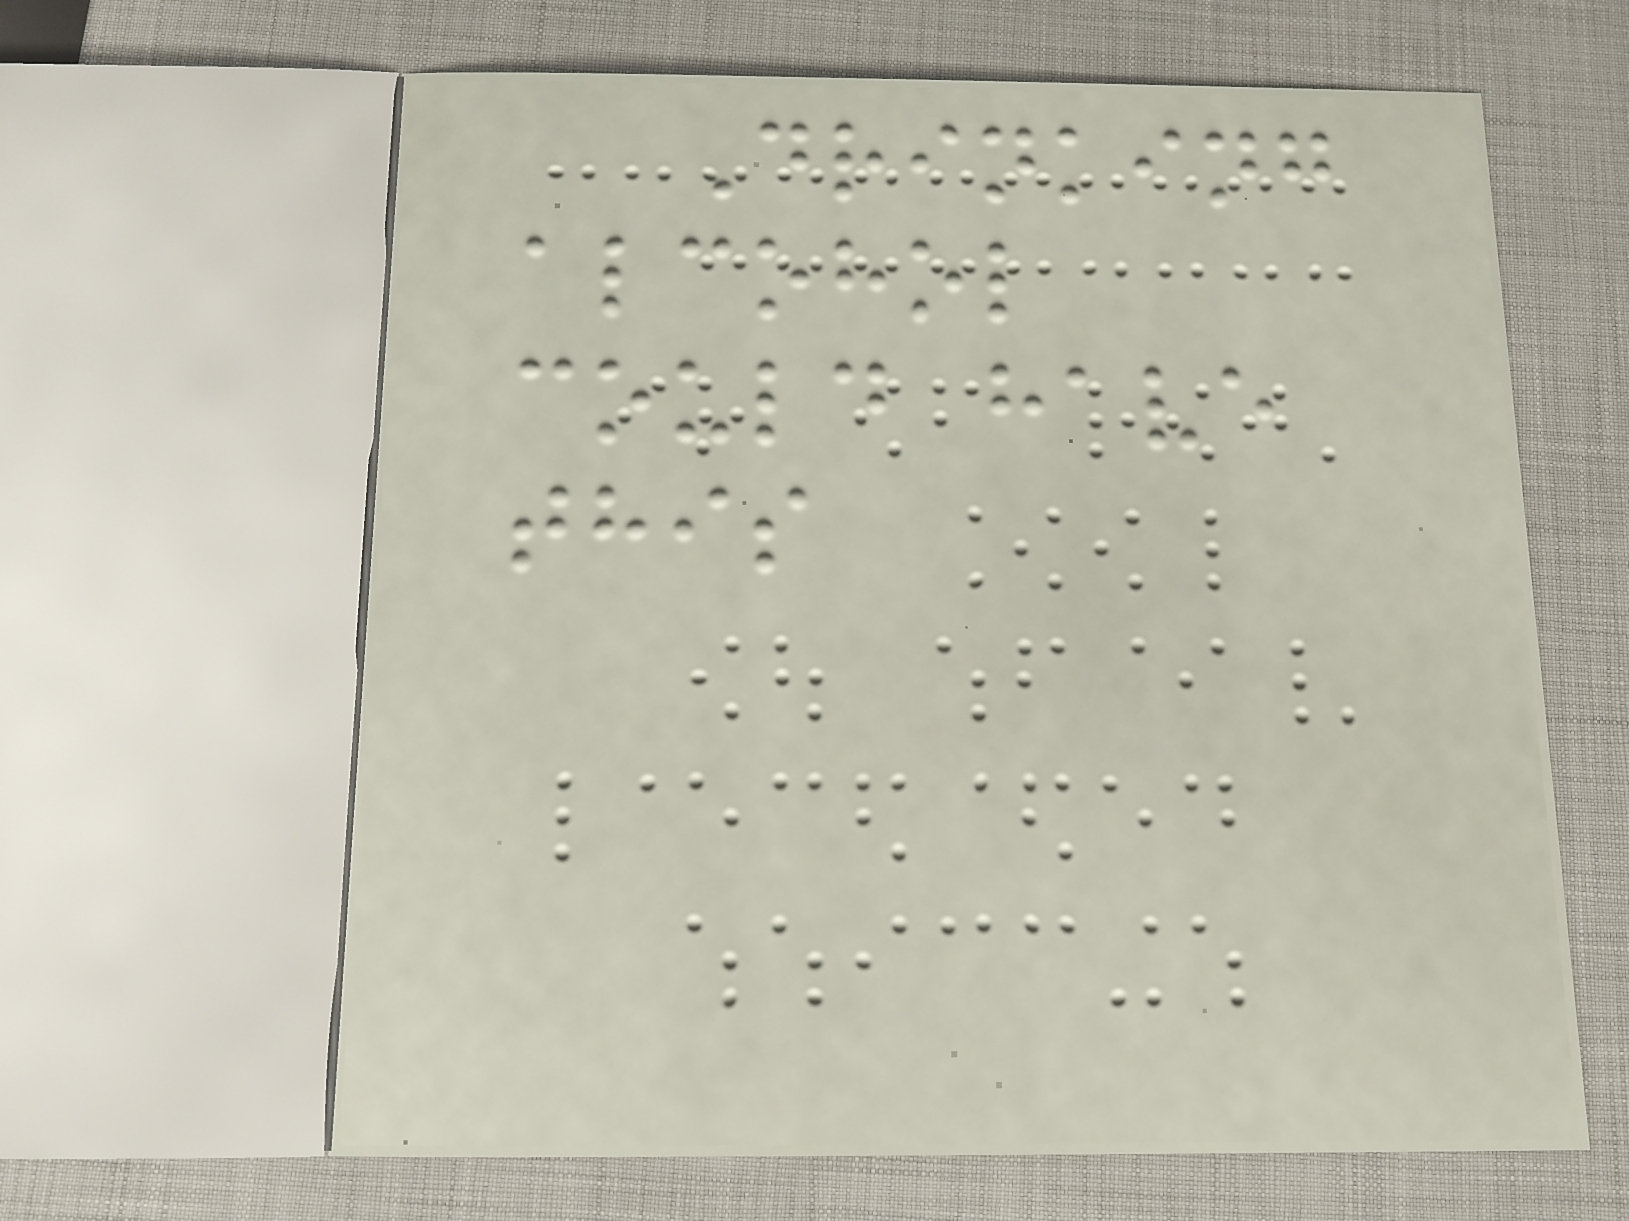Drinking
alcohol
could have
this
